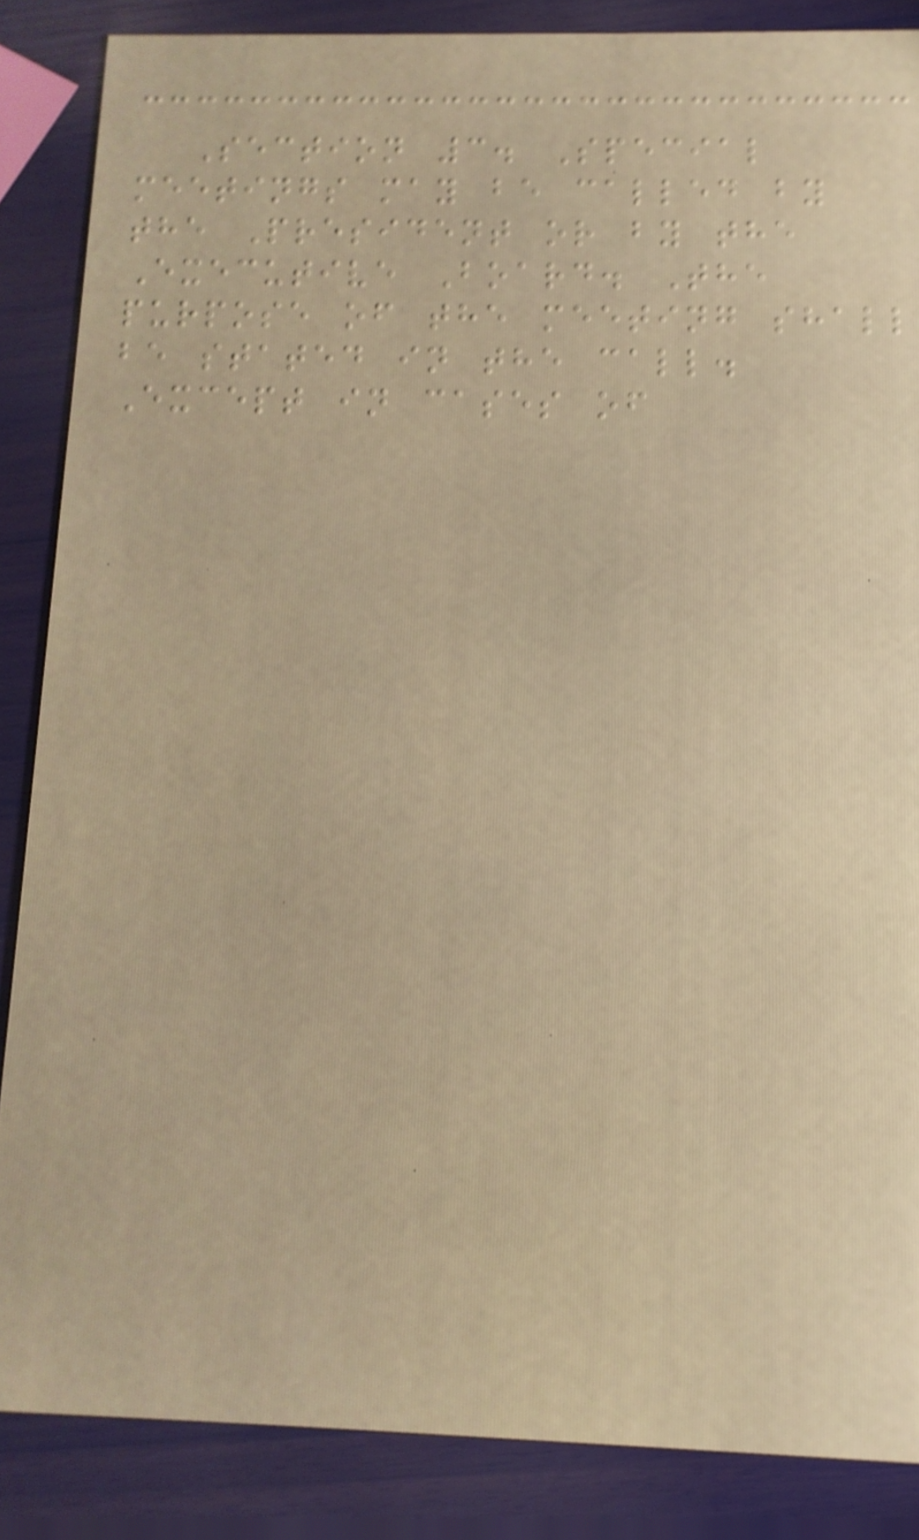Section 3. Special
meetings may be called by
the President or by the
Executive Board. The
purpose of the meeting shall
be stated in the call.
Except in cases of
